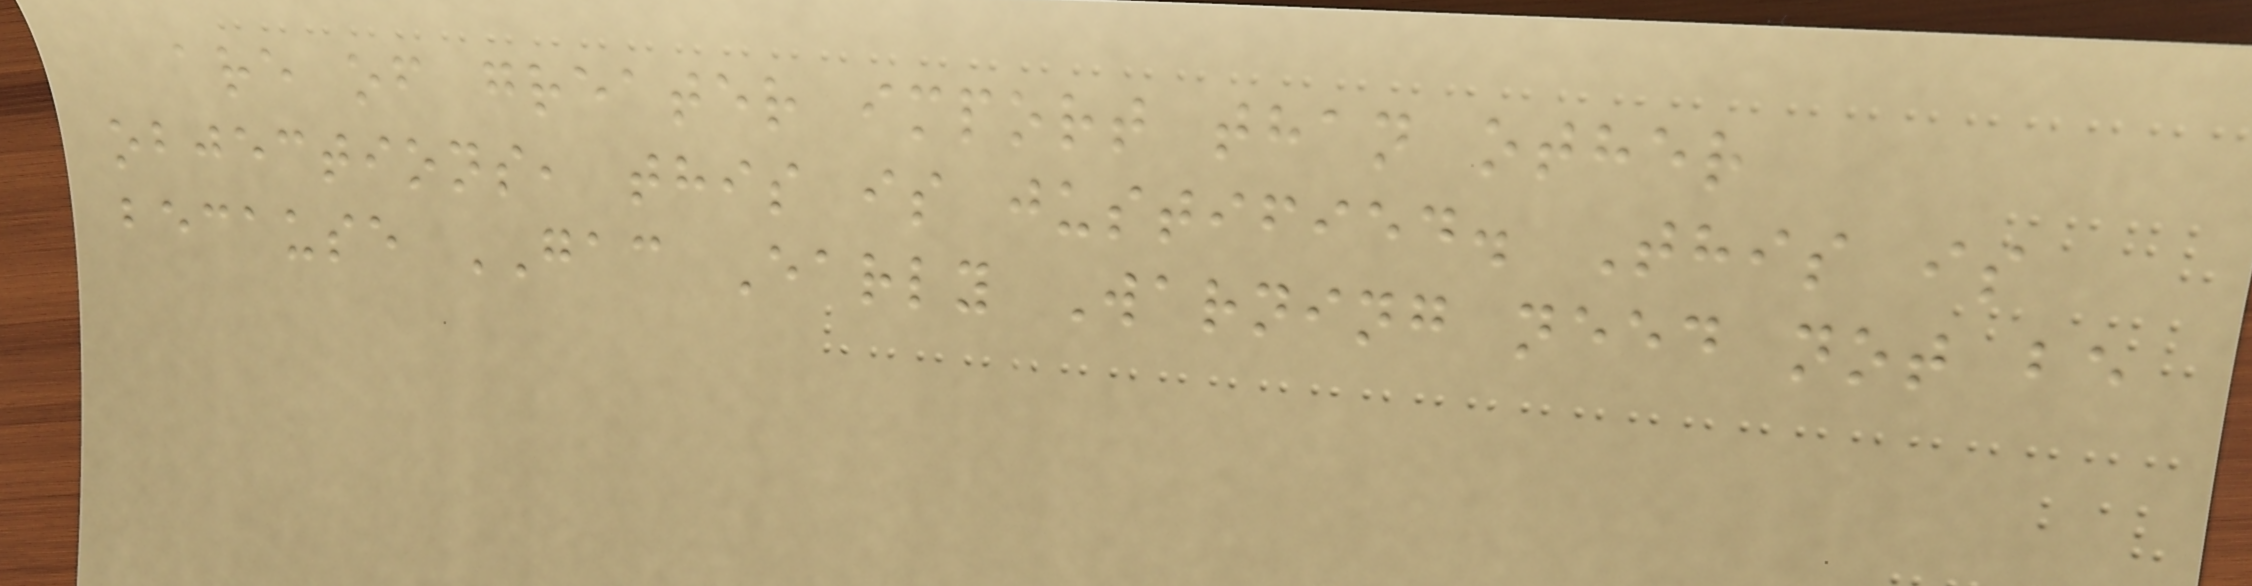are of greater import than other
objections, this is justified. This is
because GAC Early Warning need not be
